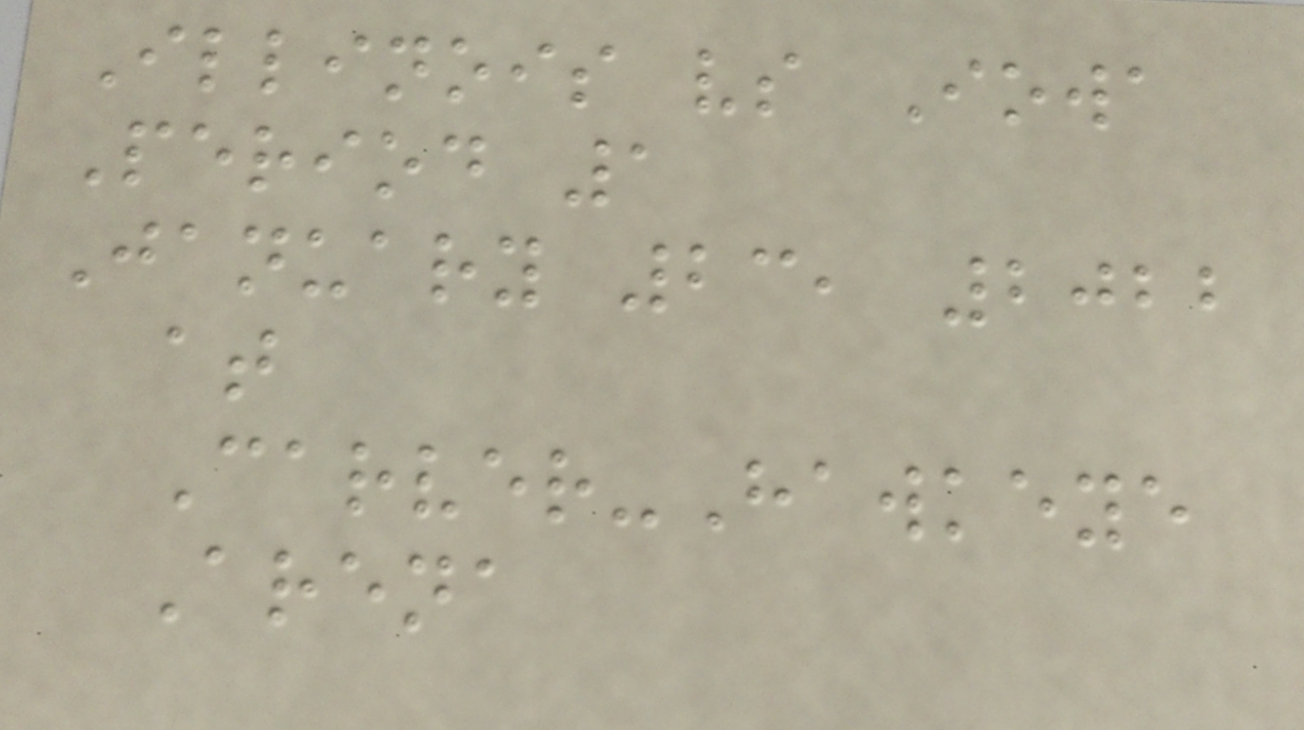Illinois vs Iowa
Period 1
January 23, 2022
at
Carver-Hawkeye
Arena
